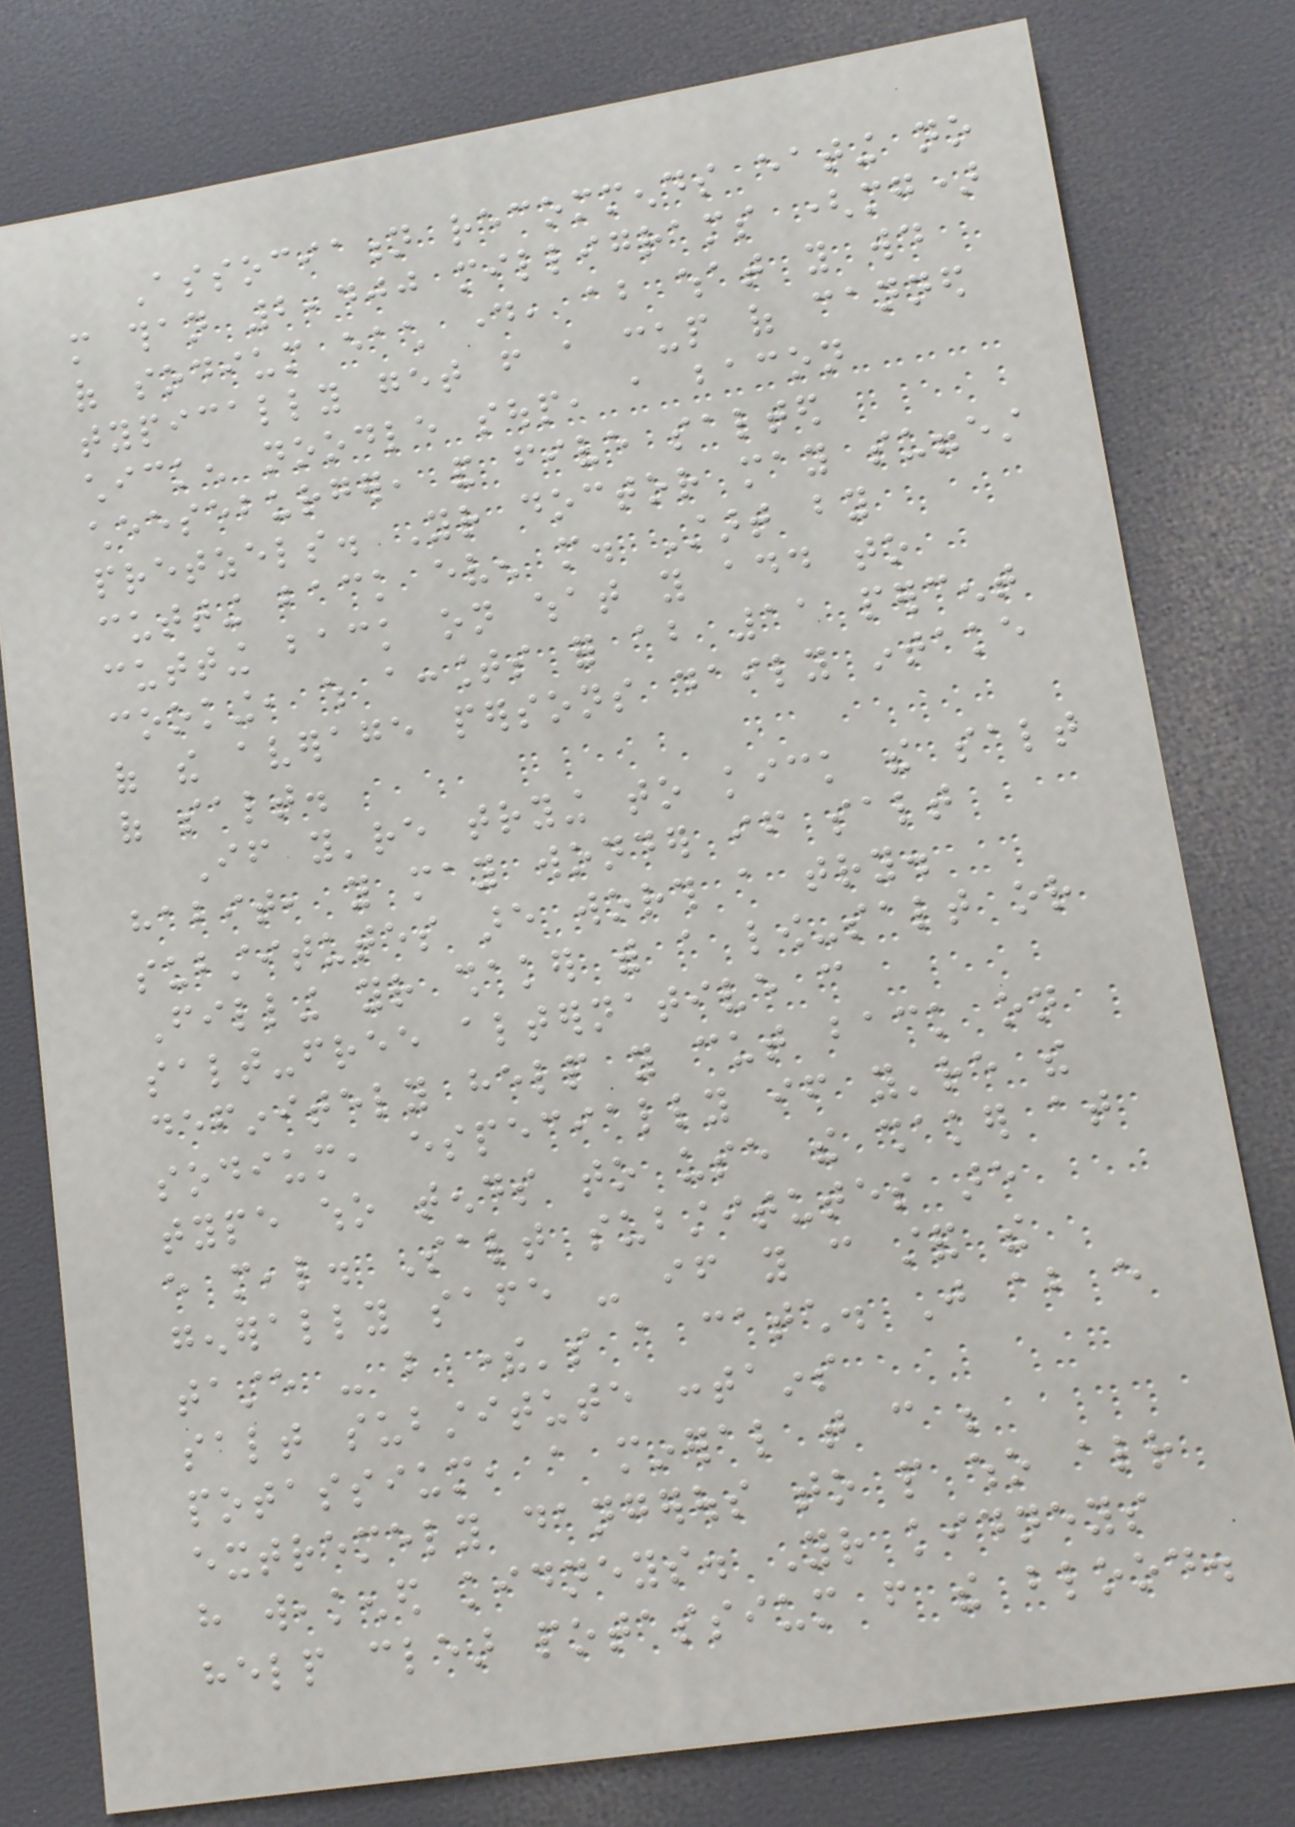Association recommends eating no
more than 2,400 milligrams (mg)
of sodium each day, about what you would
typically get from a cup of canned
chicken noodle soup, a bacon
cheeseburger, and five salted
pretzels. Your doctor may suggest
cutting back even more. Start by
cutting back on what you add to
cooking, which accounts for about 11 percent
of the average persons daily intake
of salt.
If you're trying to kick the salt
habit, you may wonder if salt
substitutes are worth a try.
Filling your shaker with a low-salt or
salt-free alternative can
definitely help you cut back on
sodium, especially if you're the
type who tends to use the shaker at
every meal. Salt substitutes are
generally safe - if you can stand the
taste - but there's a catch. Just about every
salt substitute contains
potassium, a mineral that can be
extremely dangerous to people who already
have weakened kidneys. Your kidneys
help clear potassium from the blood.
